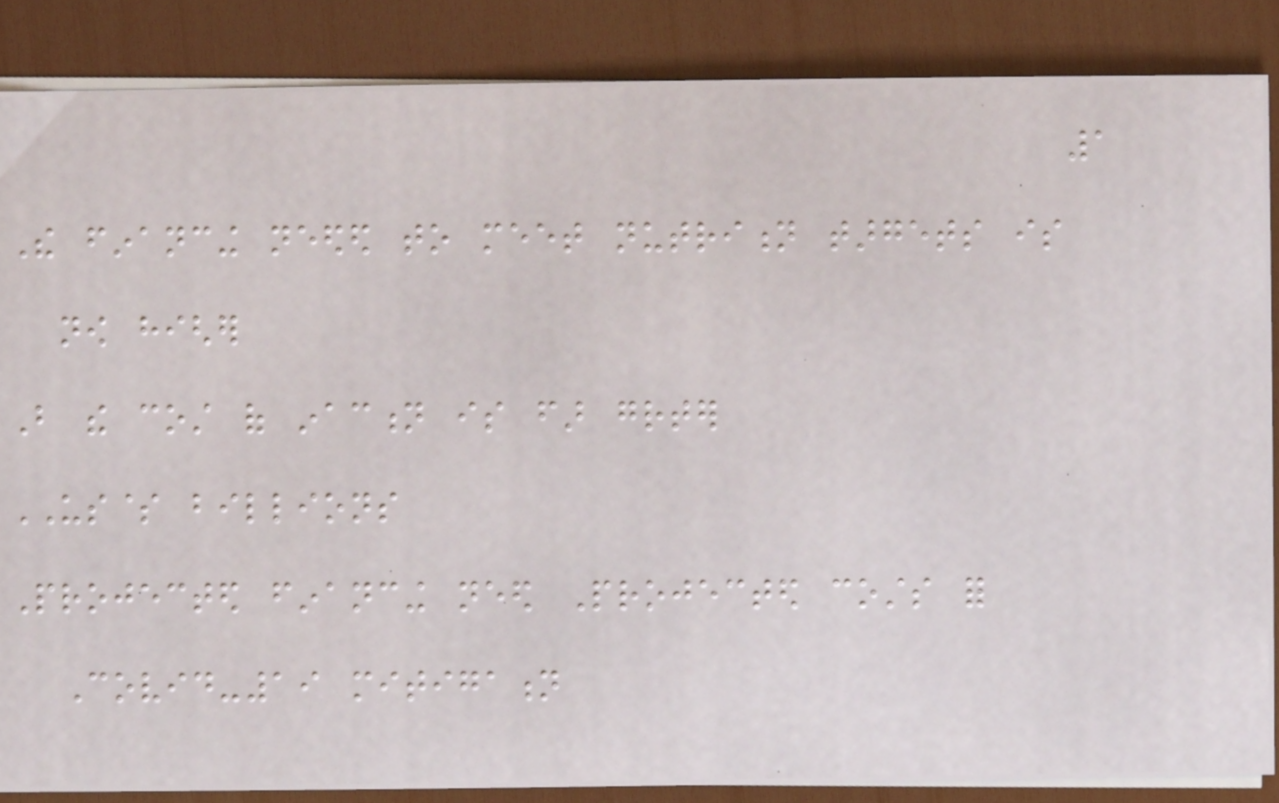1
The financing needed to meet nutrition targets is
now higher
But the cost of inaction is far greater
US$ billions
Projected financing need Projected costs for
Covid-19 mitigation
